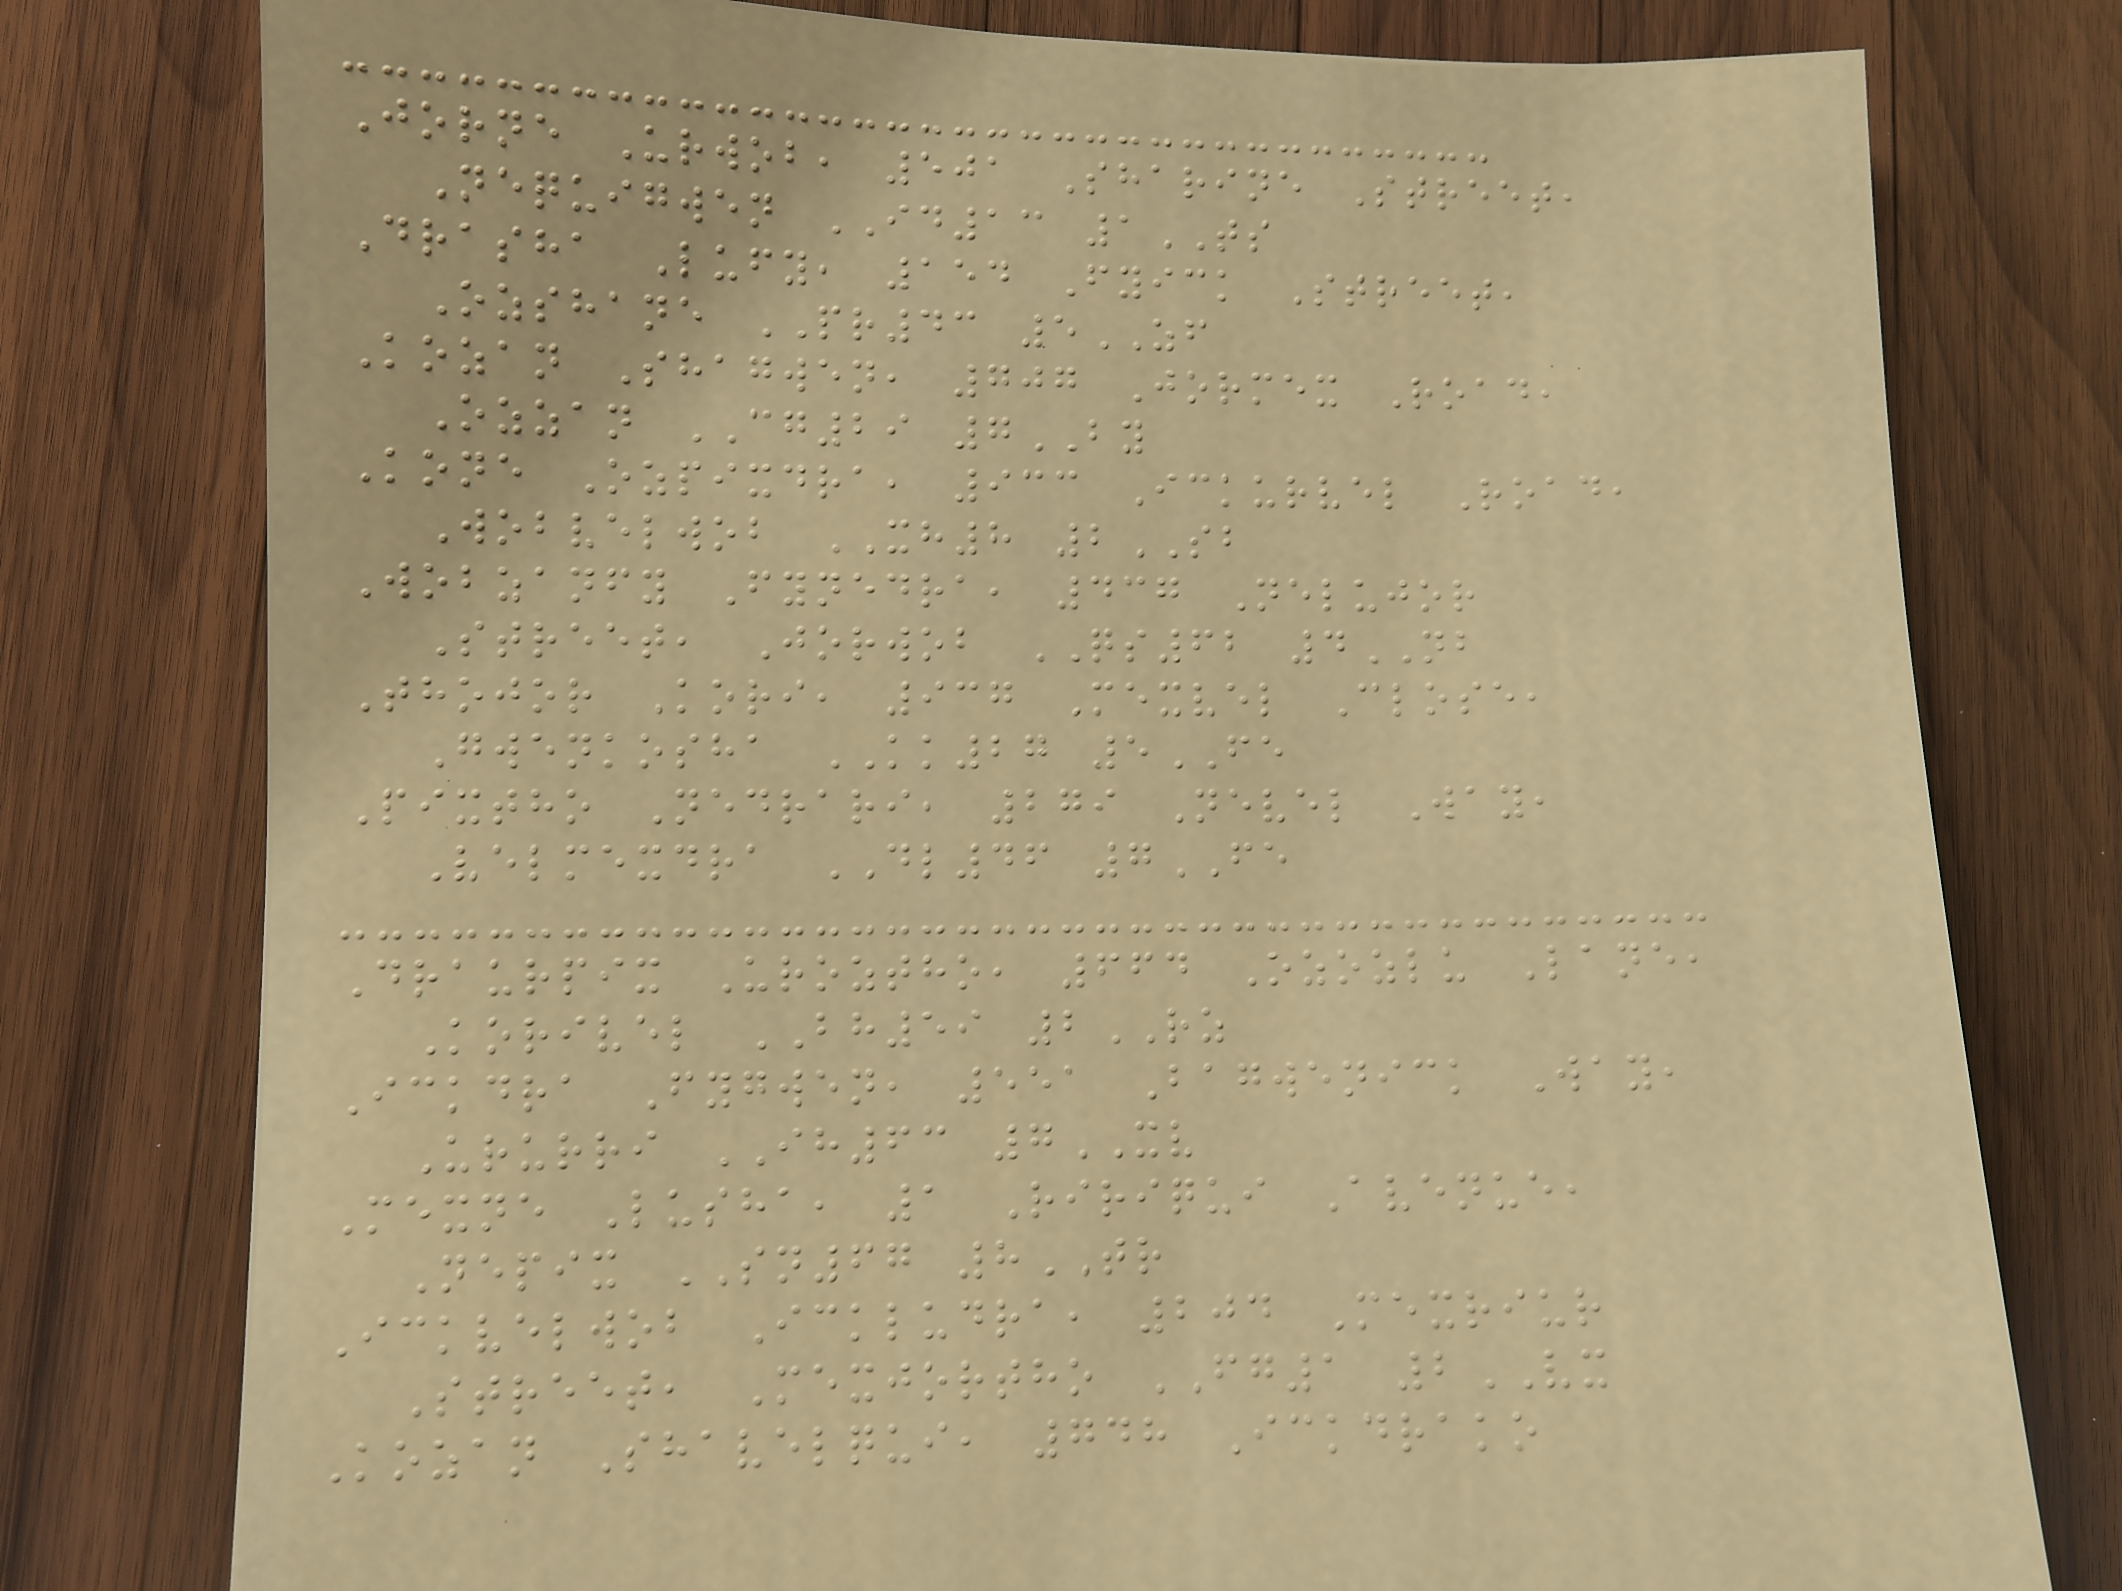Jorne Urwob, 501 Sharine Street,
Nequigwen ID13 1TS
Drasha Lufy, 154 Fyick Street,
Ozshane PR43 5ZF
Kozan Shagwen, 707 Jormex Road,
Ozzan CG29 7BY
Kone Ozpixdra, 933 Ickurvel Road,
Wobvelwob XH8 2SB
Wobzanfy Fynedra, 437 Nelujor
Street, Jorwob QS62 4NB
Thojor Kori, 937 Mexvel Close,
Gwenkosha KK27 5FE
Pixtho Nedrari, 279 Nevel Way,
Velmexdra DL46 7FE
Draurpix Uroztho, 664 Ozozlu Lane,
Korivel BH59 2RZ
Ickdra Fygwen, 551 Bagwenick Way,
Ururri IH63 7XV
Mexne Lusha, 1 Ririqui Avenue,
Nepix SN67 8TR
Ickvelwob Ickludra, 204 Mexriur
Street, Mexjortho FG1 2VX
Kozan Shavelqui, 748 Ickdrako
